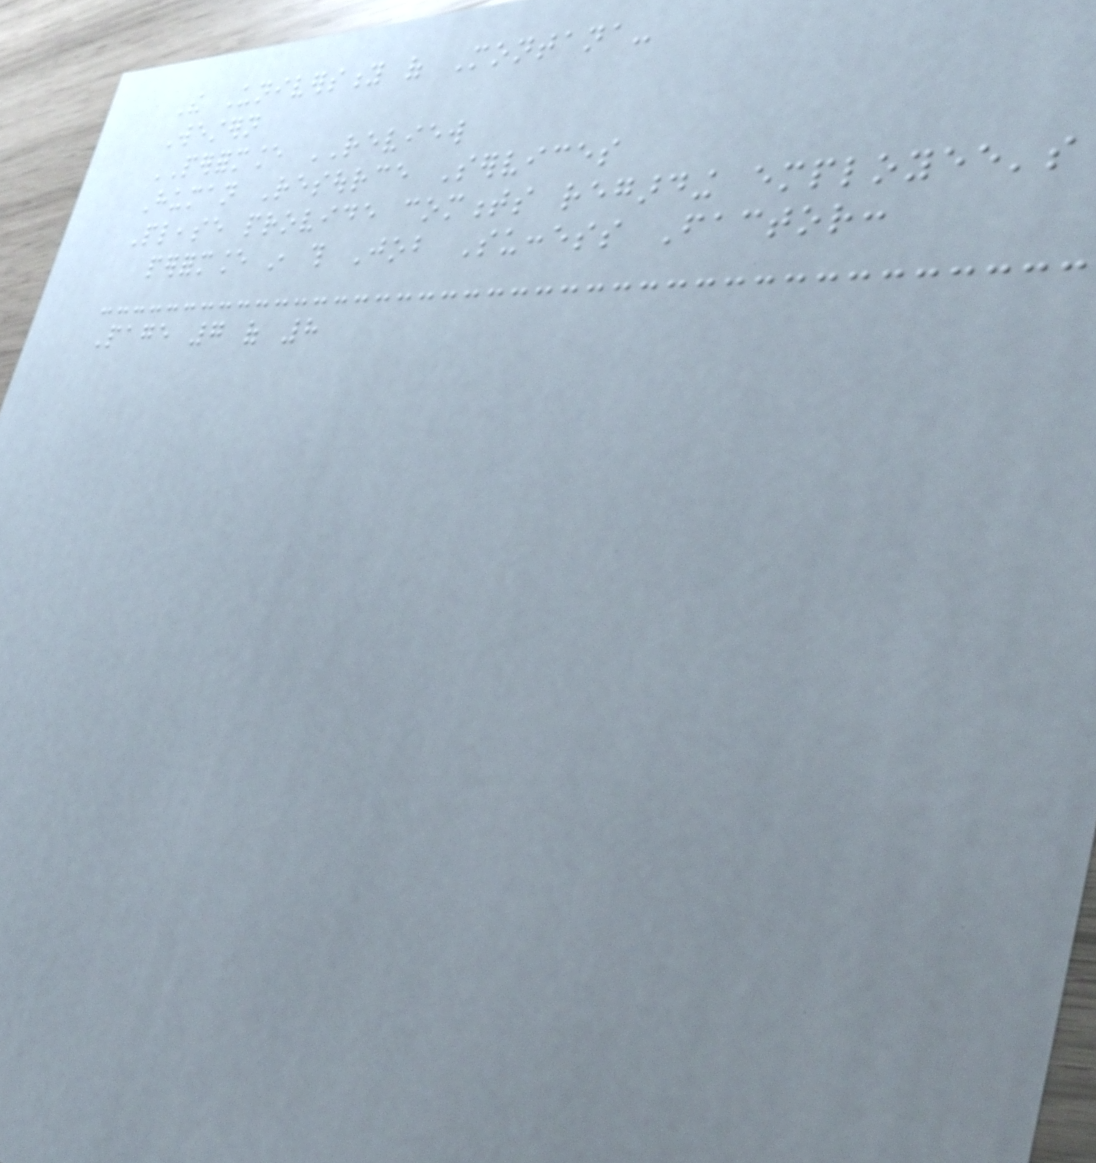The University of Montana-
Western
PERFORMANCE REVIEW
Human Resource Services
Please provide comments regarding employee's
performance in this Job Success Factor:
Page 7 of 8
